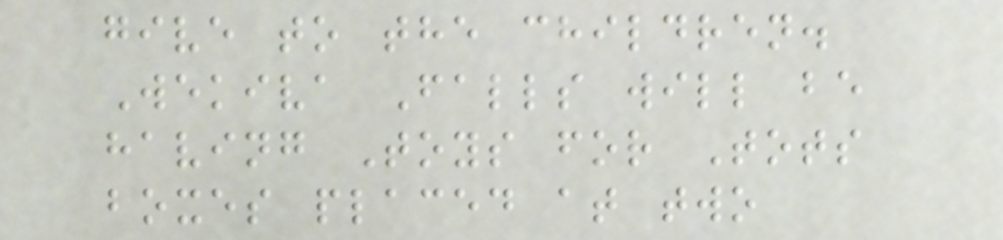give to the children.
Wekiva Falls will be
having Toys for Tots
boxes placed at two
